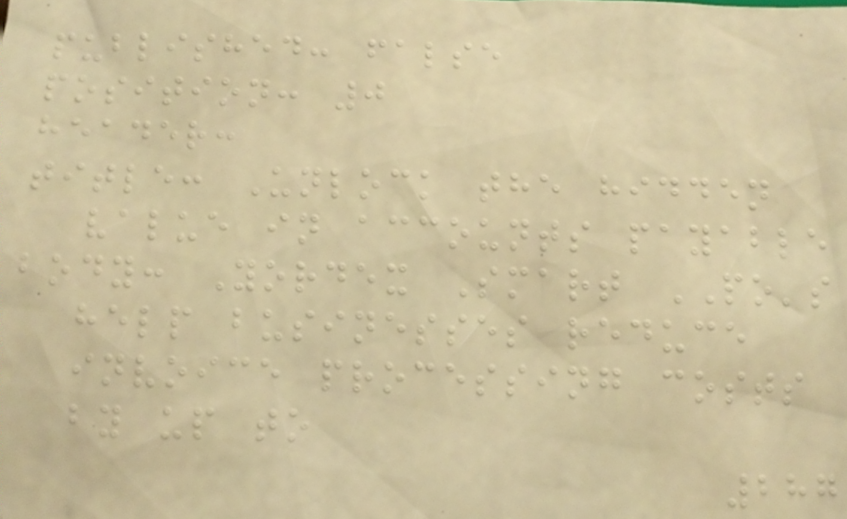published: false
position: 0
header:
title: Unlock the hidden
value in accounts payable
body: Yordex Smart PO's
help businesses reduce
invoice processing costs
by up to
287
